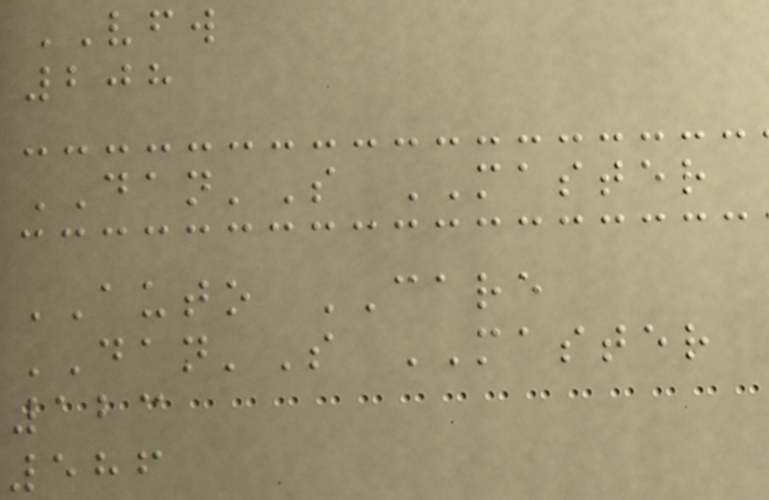VFW
208
DAN'S MASTER
AUTO CARE
DAN'S MASTER
123
586
